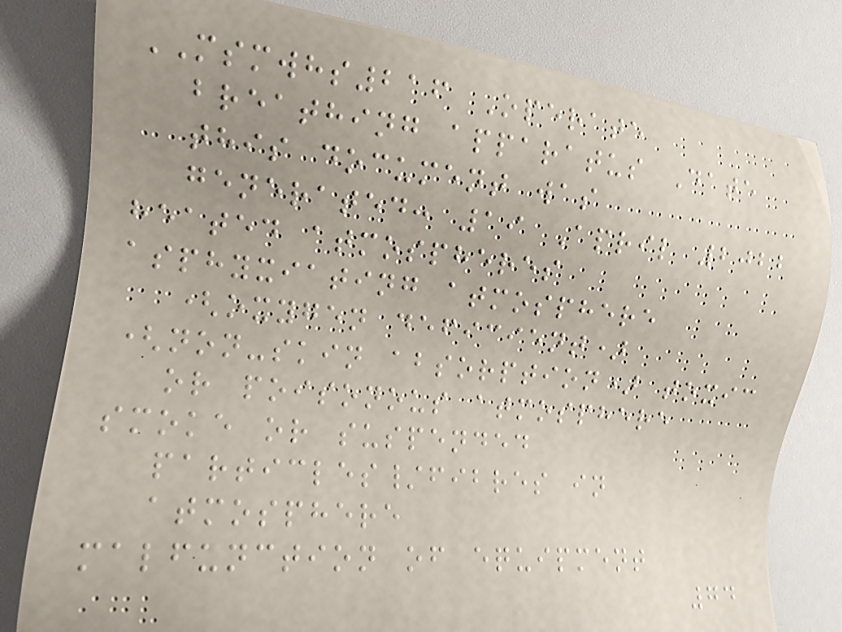MSMWHS216 Operate
breathing apparatus Date
this document was
generated: 19 April 2022
heated atmospheres
asphyxiating atmosphere
(oxygen deficient)
(non-skin absorption) toxic
or poisonous atmosphere
smoke or suspended
particles/fibres in
atmosphere
malfunction of equipment
74
